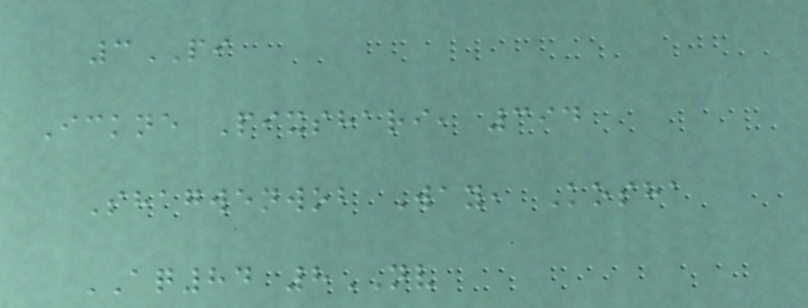3PI
Ickne Pixshari, 394
Shagwenwob Way, Kosha
AQ84 8NV
